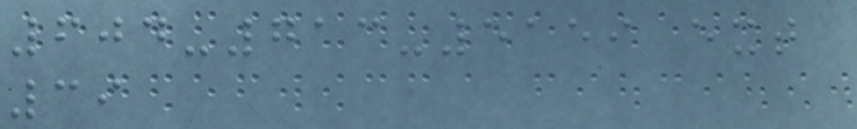604-713-5159 ext
39
